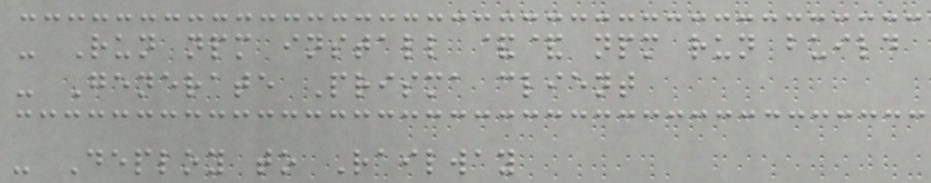- Run npm install && npm run build
- Generate Prisma client
- Deploy to Railway
